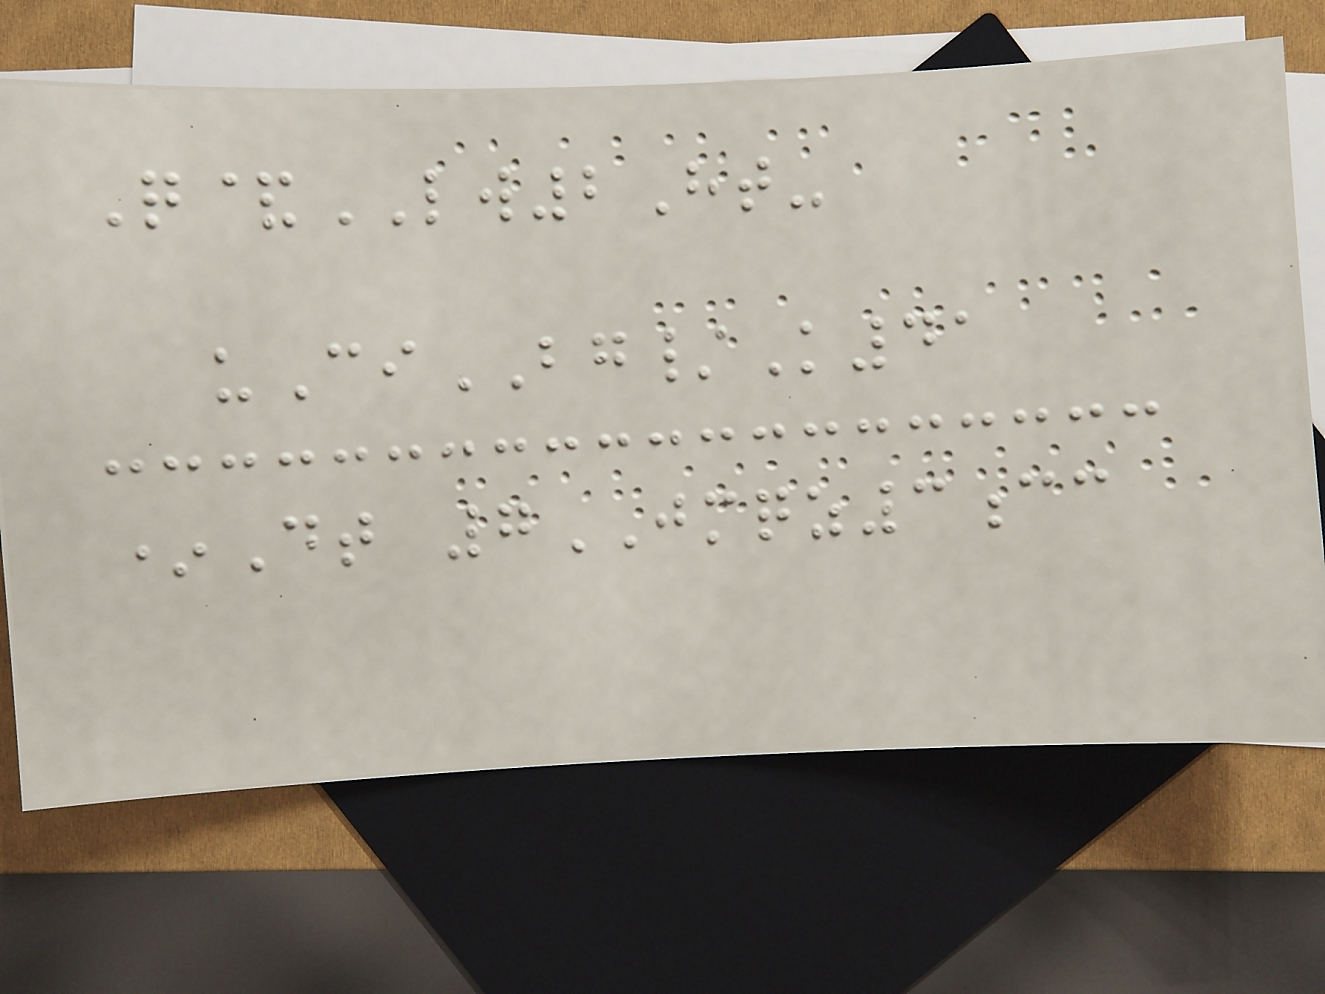Q&LW2Ht-
uCiBG/K41
*Dt 7JMQZ3cc
